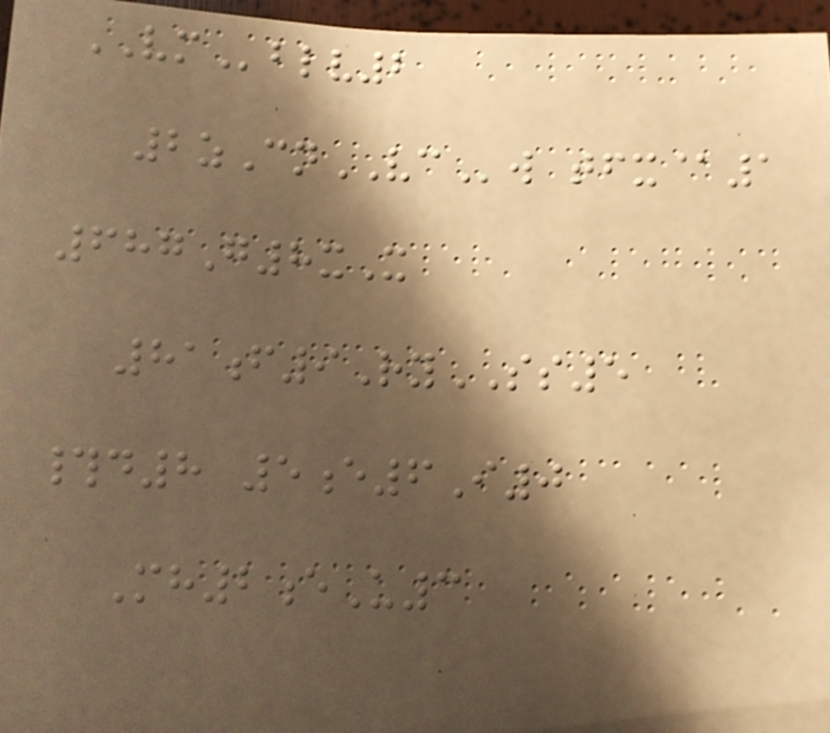VMblv2
2zCnVCw tfx@1
687G8xX
81f9RySS5
#d8 5e6I0
Mh2eU3
